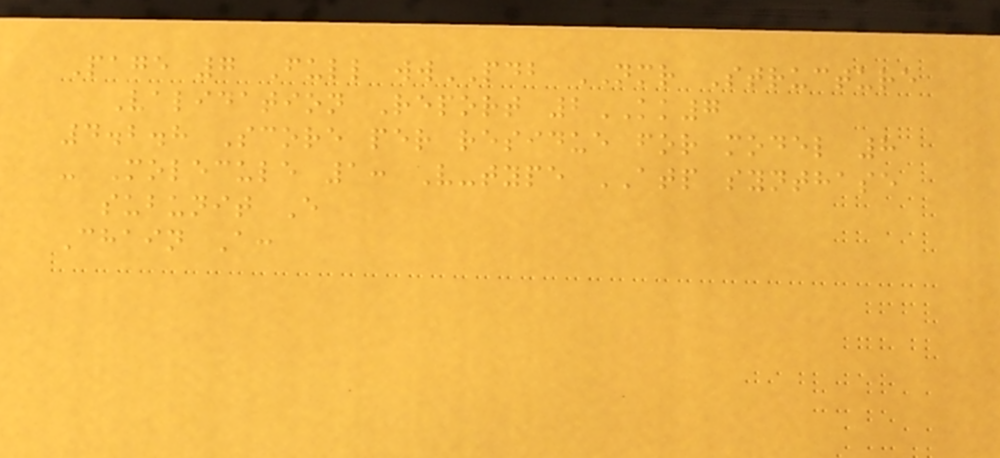Page 7 Full wwPDB NMR Structure
Validation Report 2KK7
4.2.8 Score per residue for model 8
- Molecule 1: V-type ATP synthase
subunit E
Chain A:
